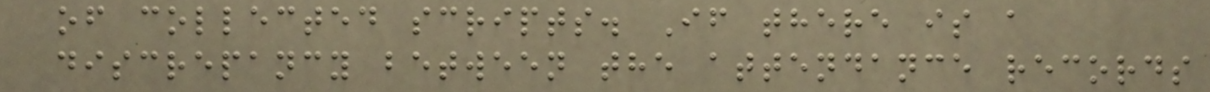of collected scripts. If there is a
discrepancy between the attendance records
